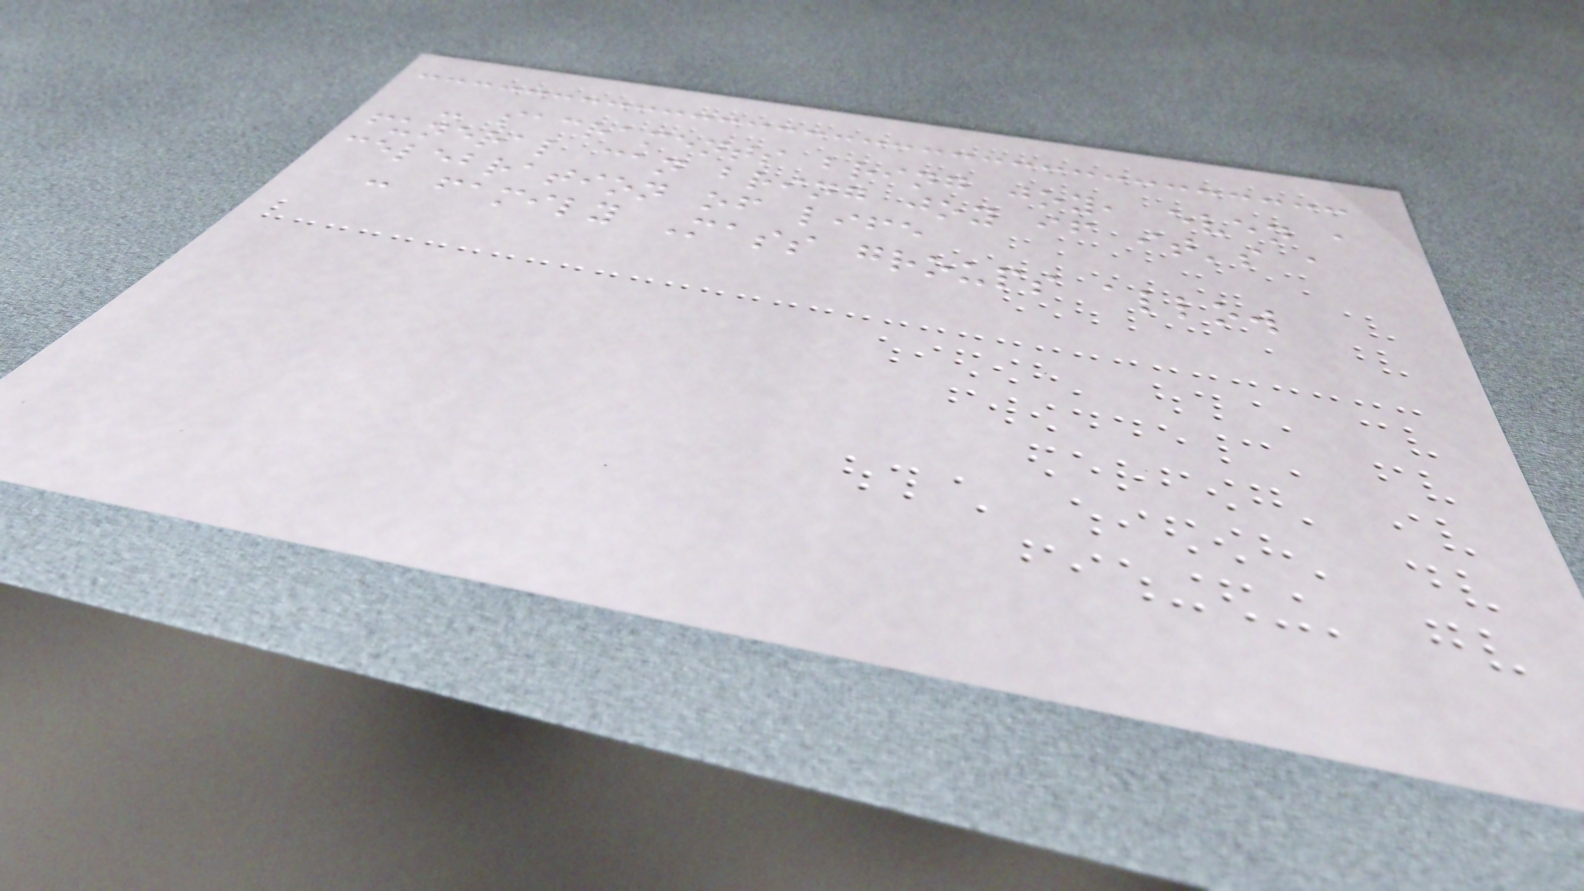- sacraments bring joy, even a
funeral can bring joy if it's a
celebration of life
- family Mass groups allow
